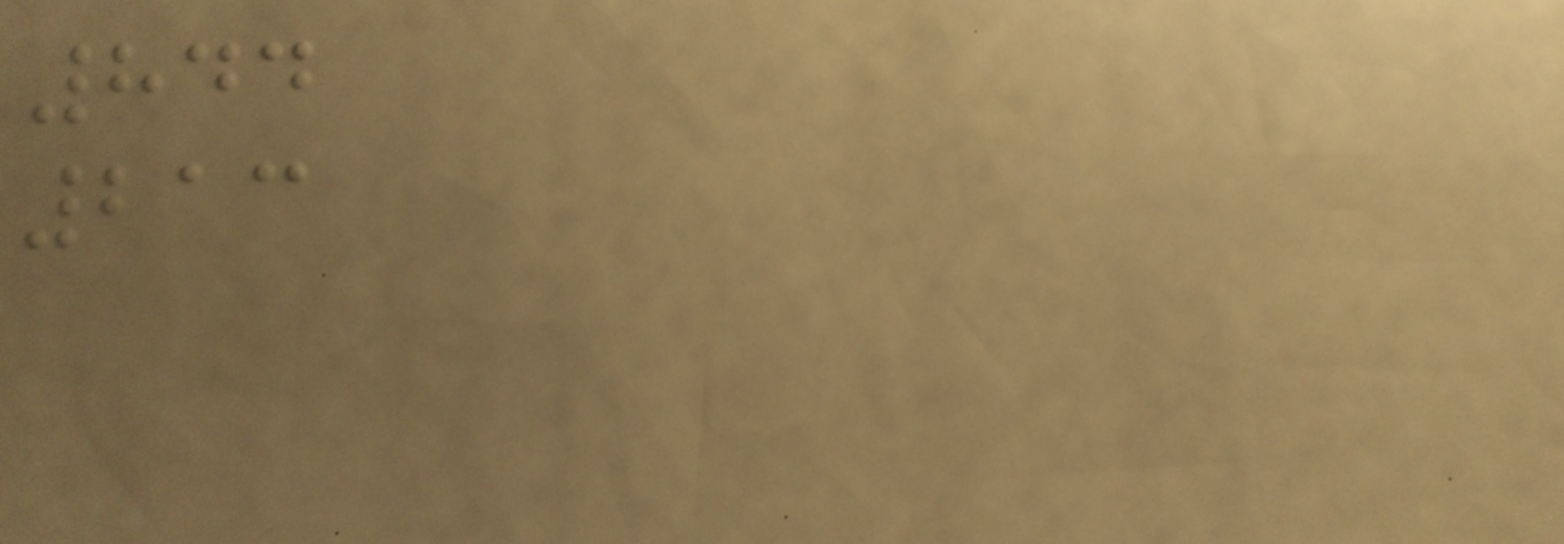844
213
